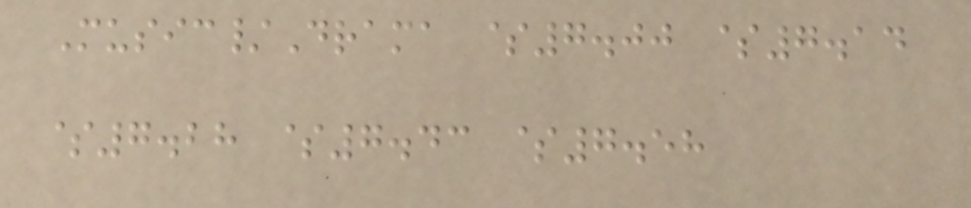Music/Drama $7.00 $7.14
$7.28 $7.43 $7.58
